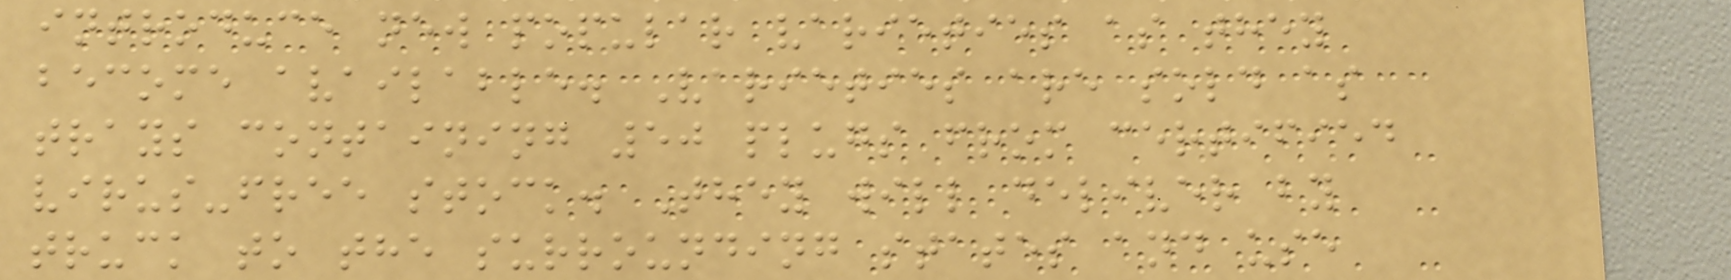introduce new popular varieties as they
become available. Varieties are sold as
trays containing 50 plugs from certified
virus-free stock. They will deliver by
truck to the surrounding states and use
